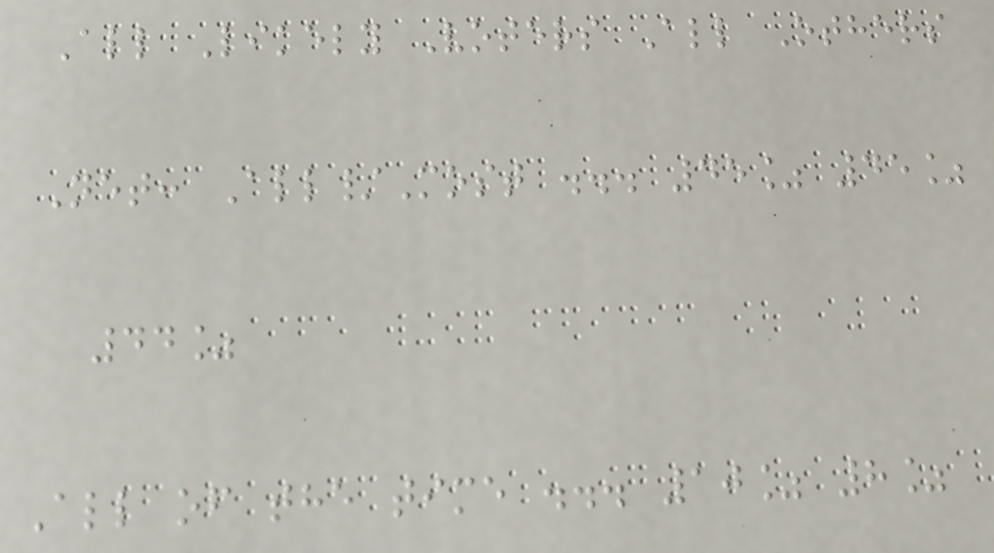All Likely Voters All Others
Net: All/Most ... 45% 45%
44%
All of the time ... 10% 8%
